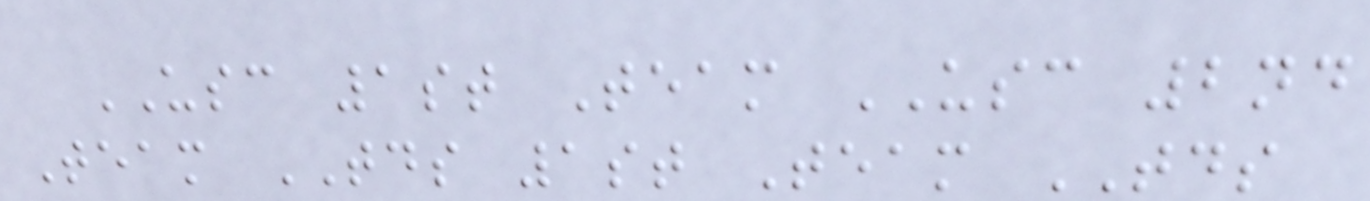USC 1st Team USC 2nd
Team TDS 1st Team TDS
